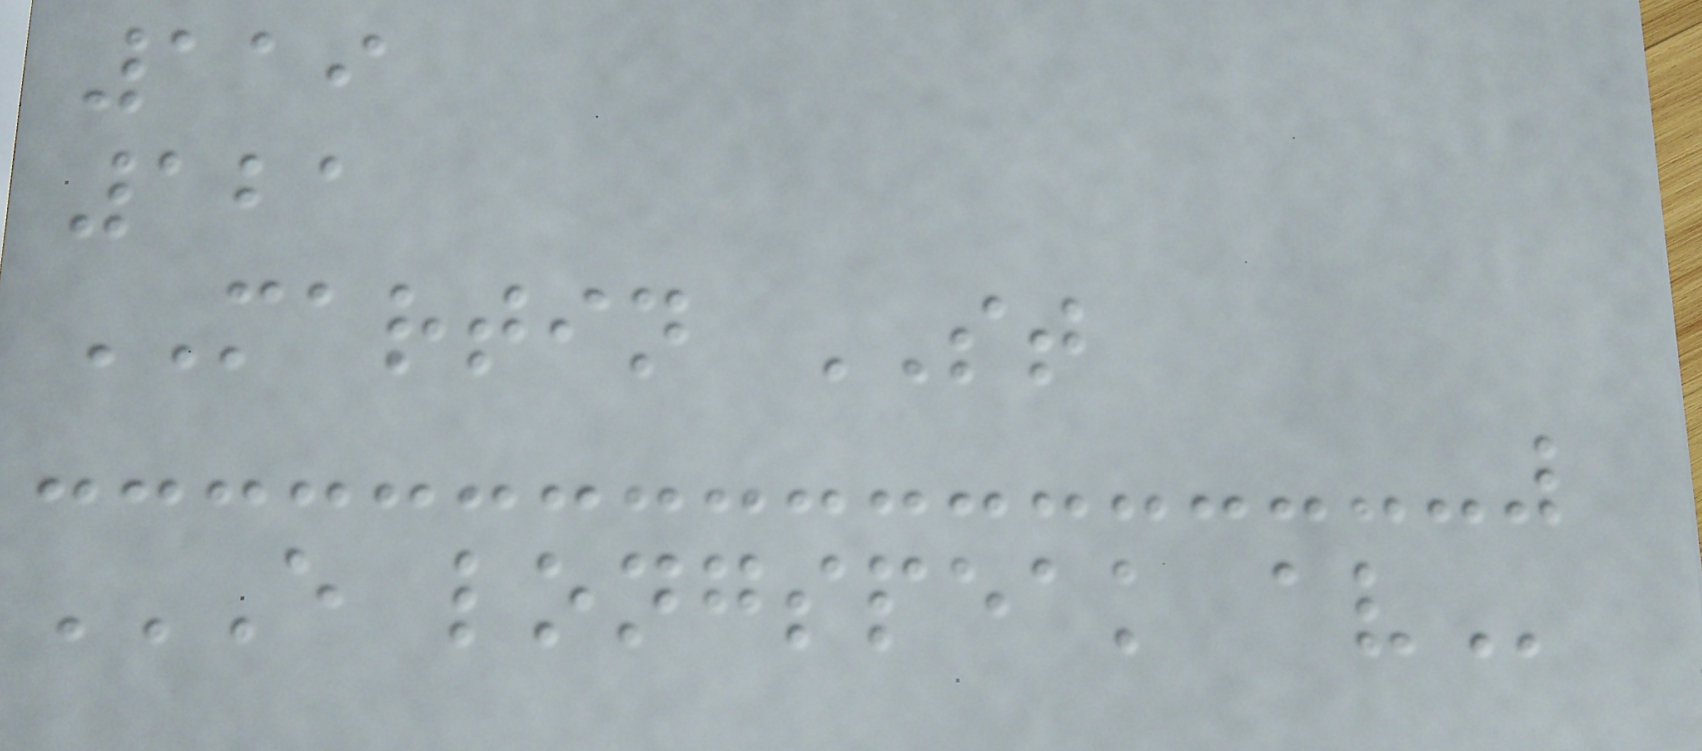119
121
MARTIN ST
E LONGSPEAK AV
